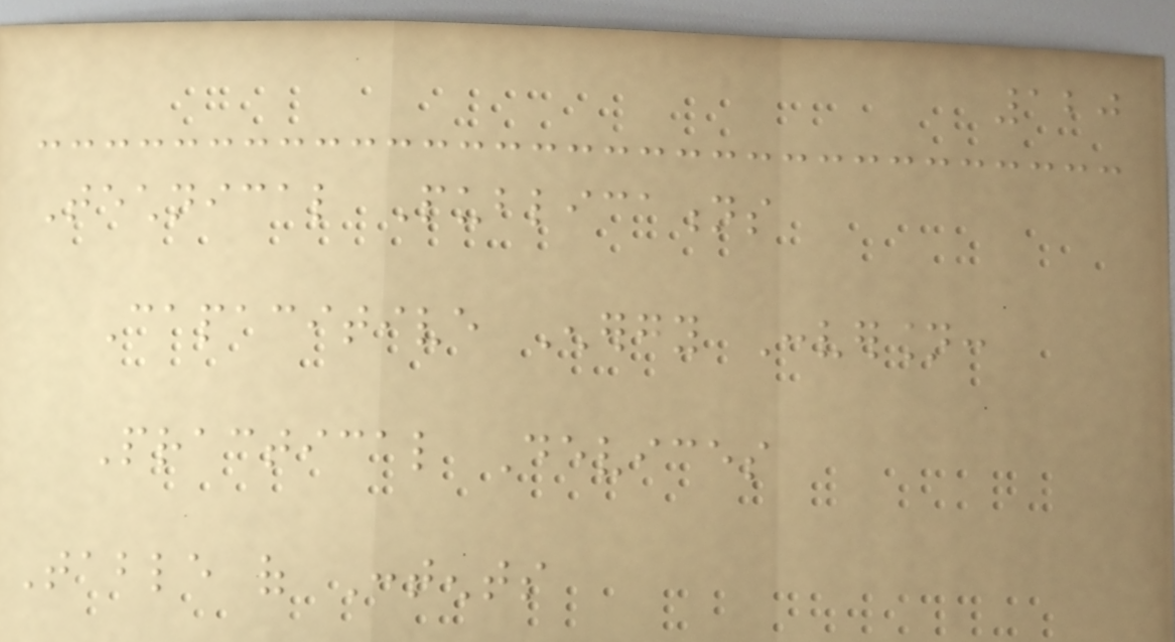120
Technical Publications
Capacitive Energy Conversion:
Practical Devices
Table of Contents
